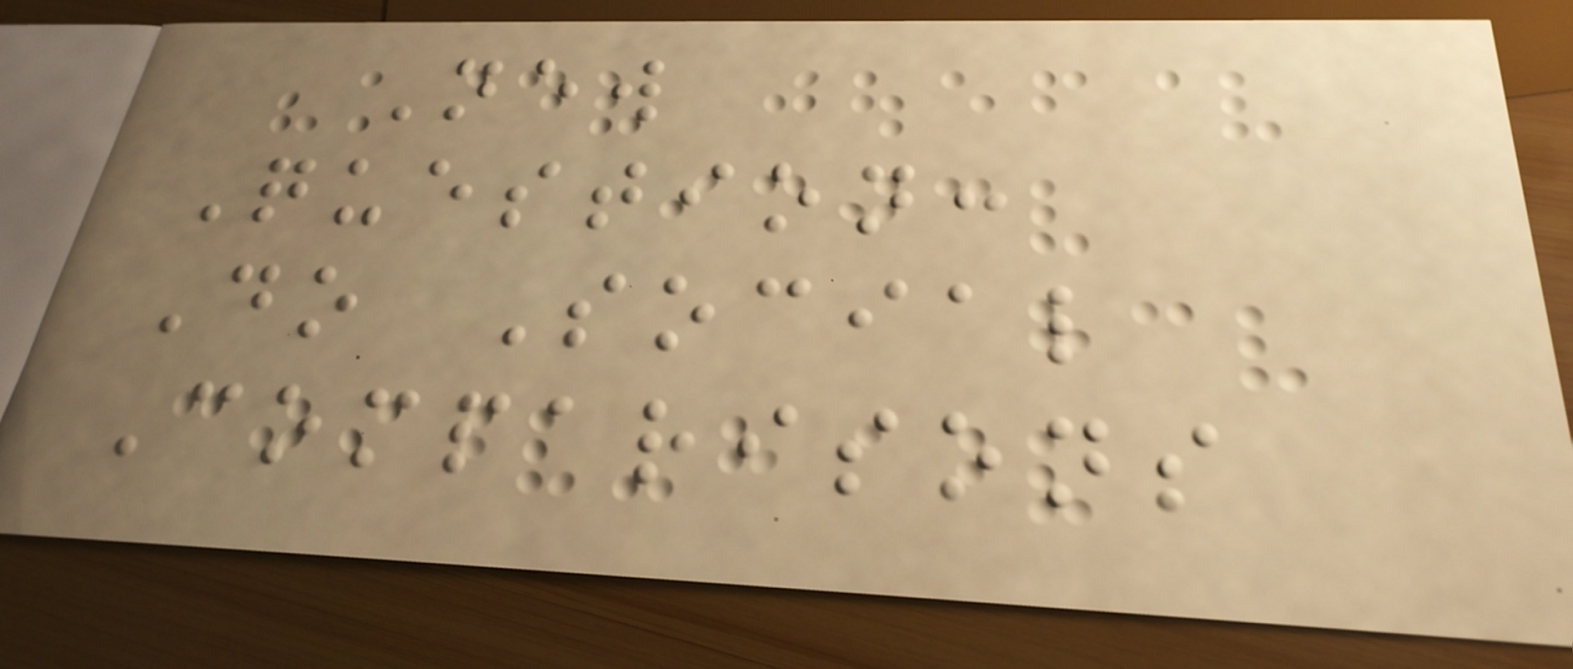New
Question:
Do Social
Comparisons
